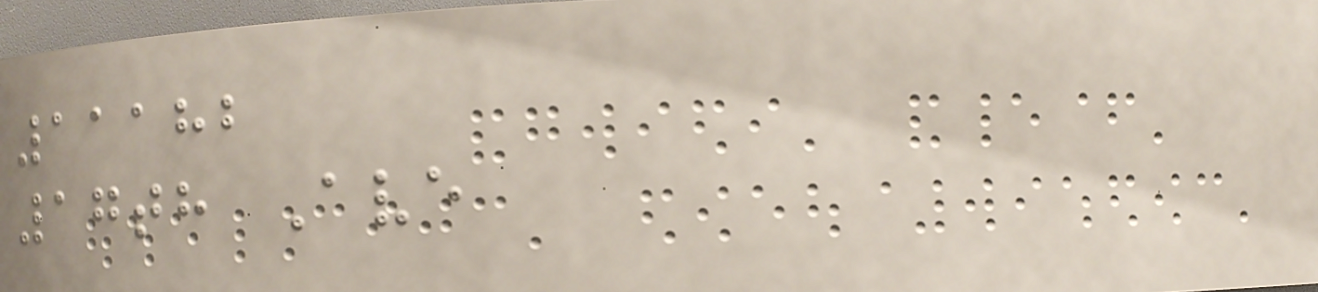11182
17th Ave
